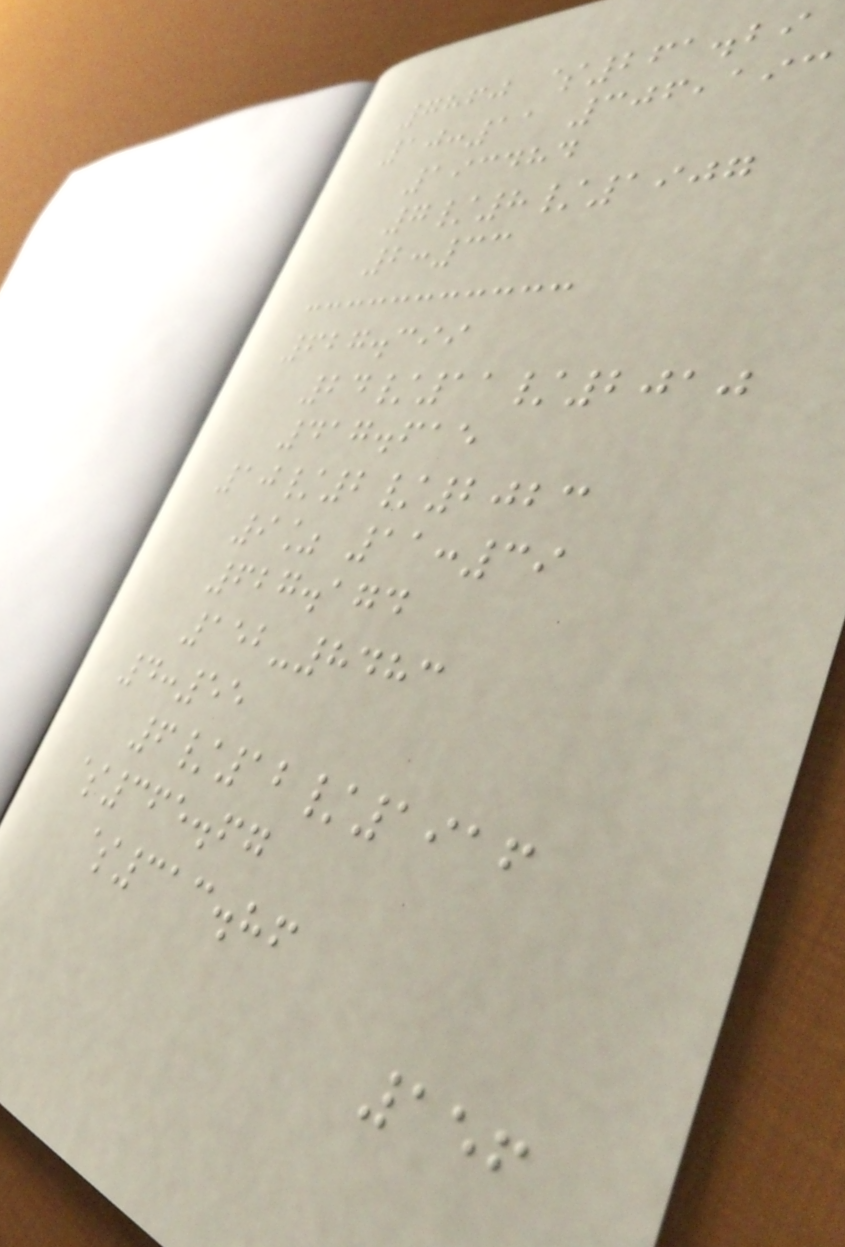7860 $261.29
10:11 306,193
193484
7/8/1907
2:33
627.399
24/11/2010
417.615
10/2/2023
9% 11:39
627.174
152-8483
4:55
6/12/1916
$365.67
$313.86
156
